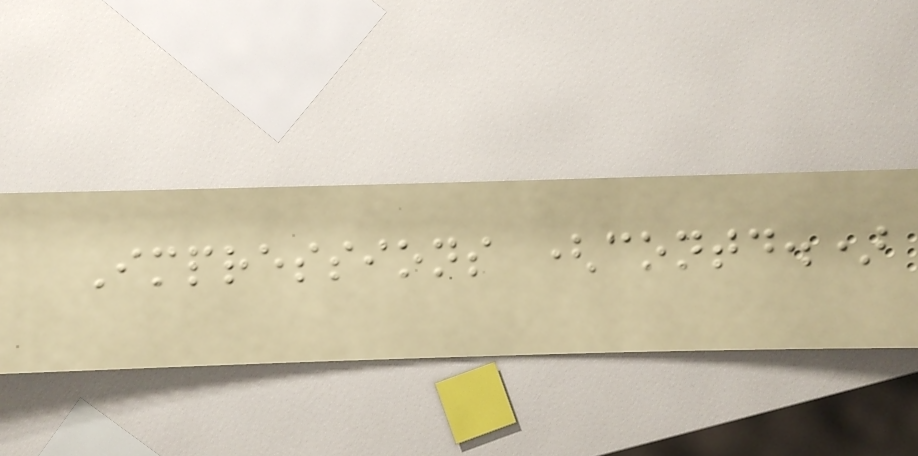Impressions (contd.)
